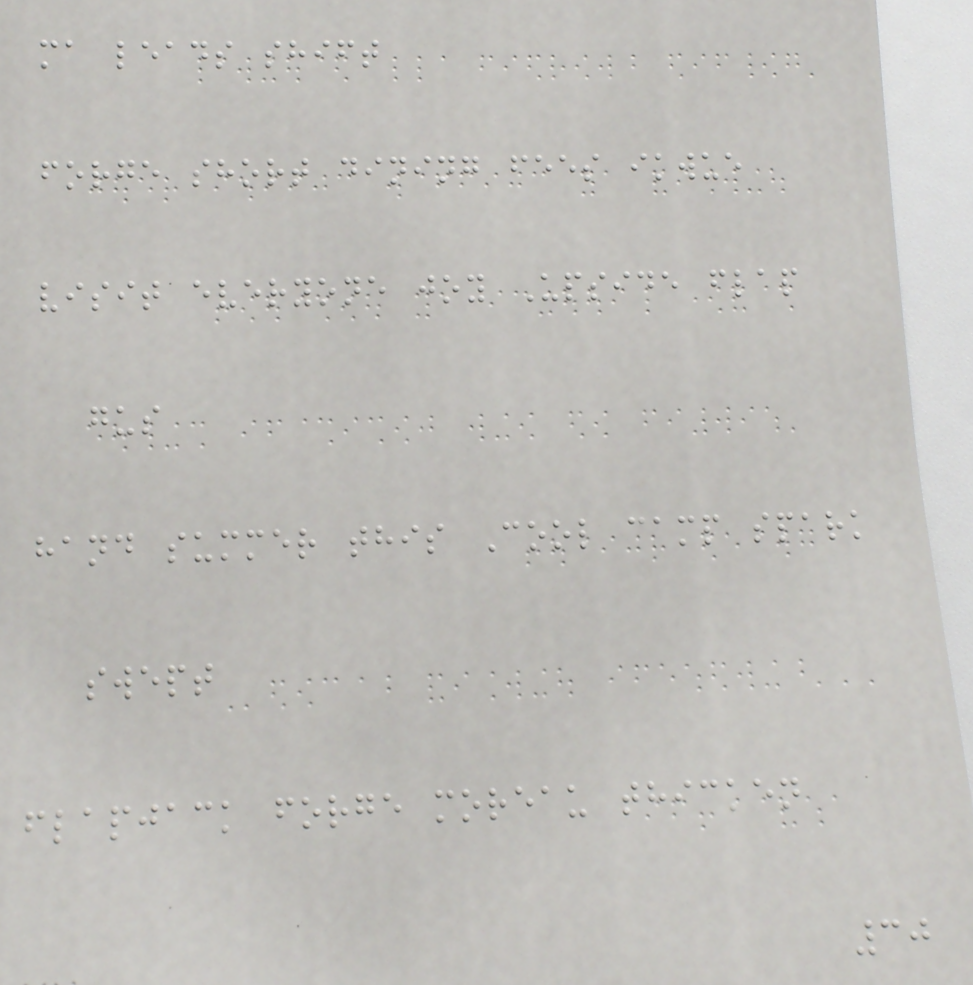ma leads shift
forge short dining fees ikwue
visit everyone joy Upside flap
gus
hand summer this Cool camp spark
swept
flapjack forge moreau thicken
30
